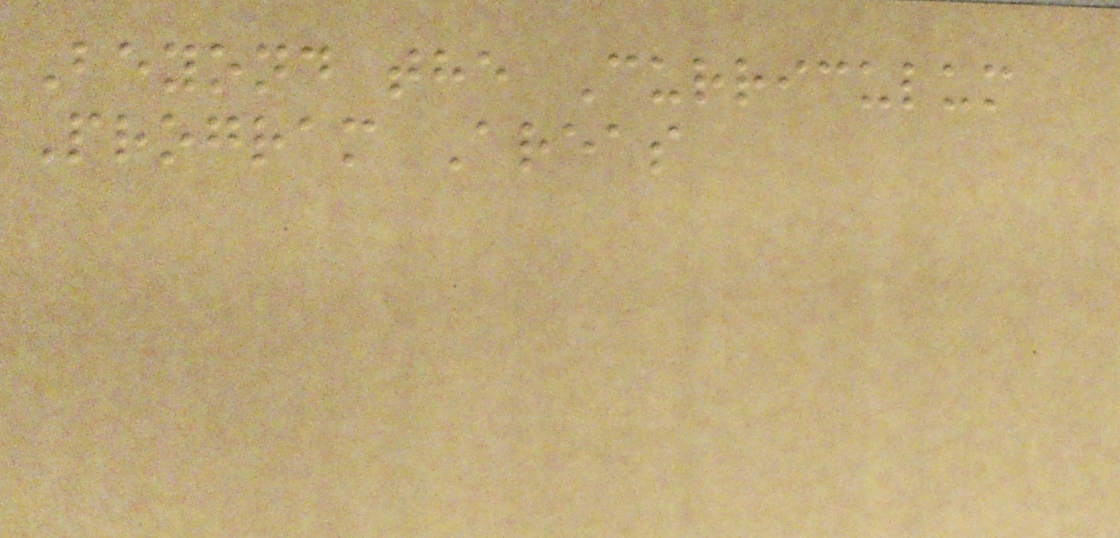Beyond the Curriculum
Program Areas
